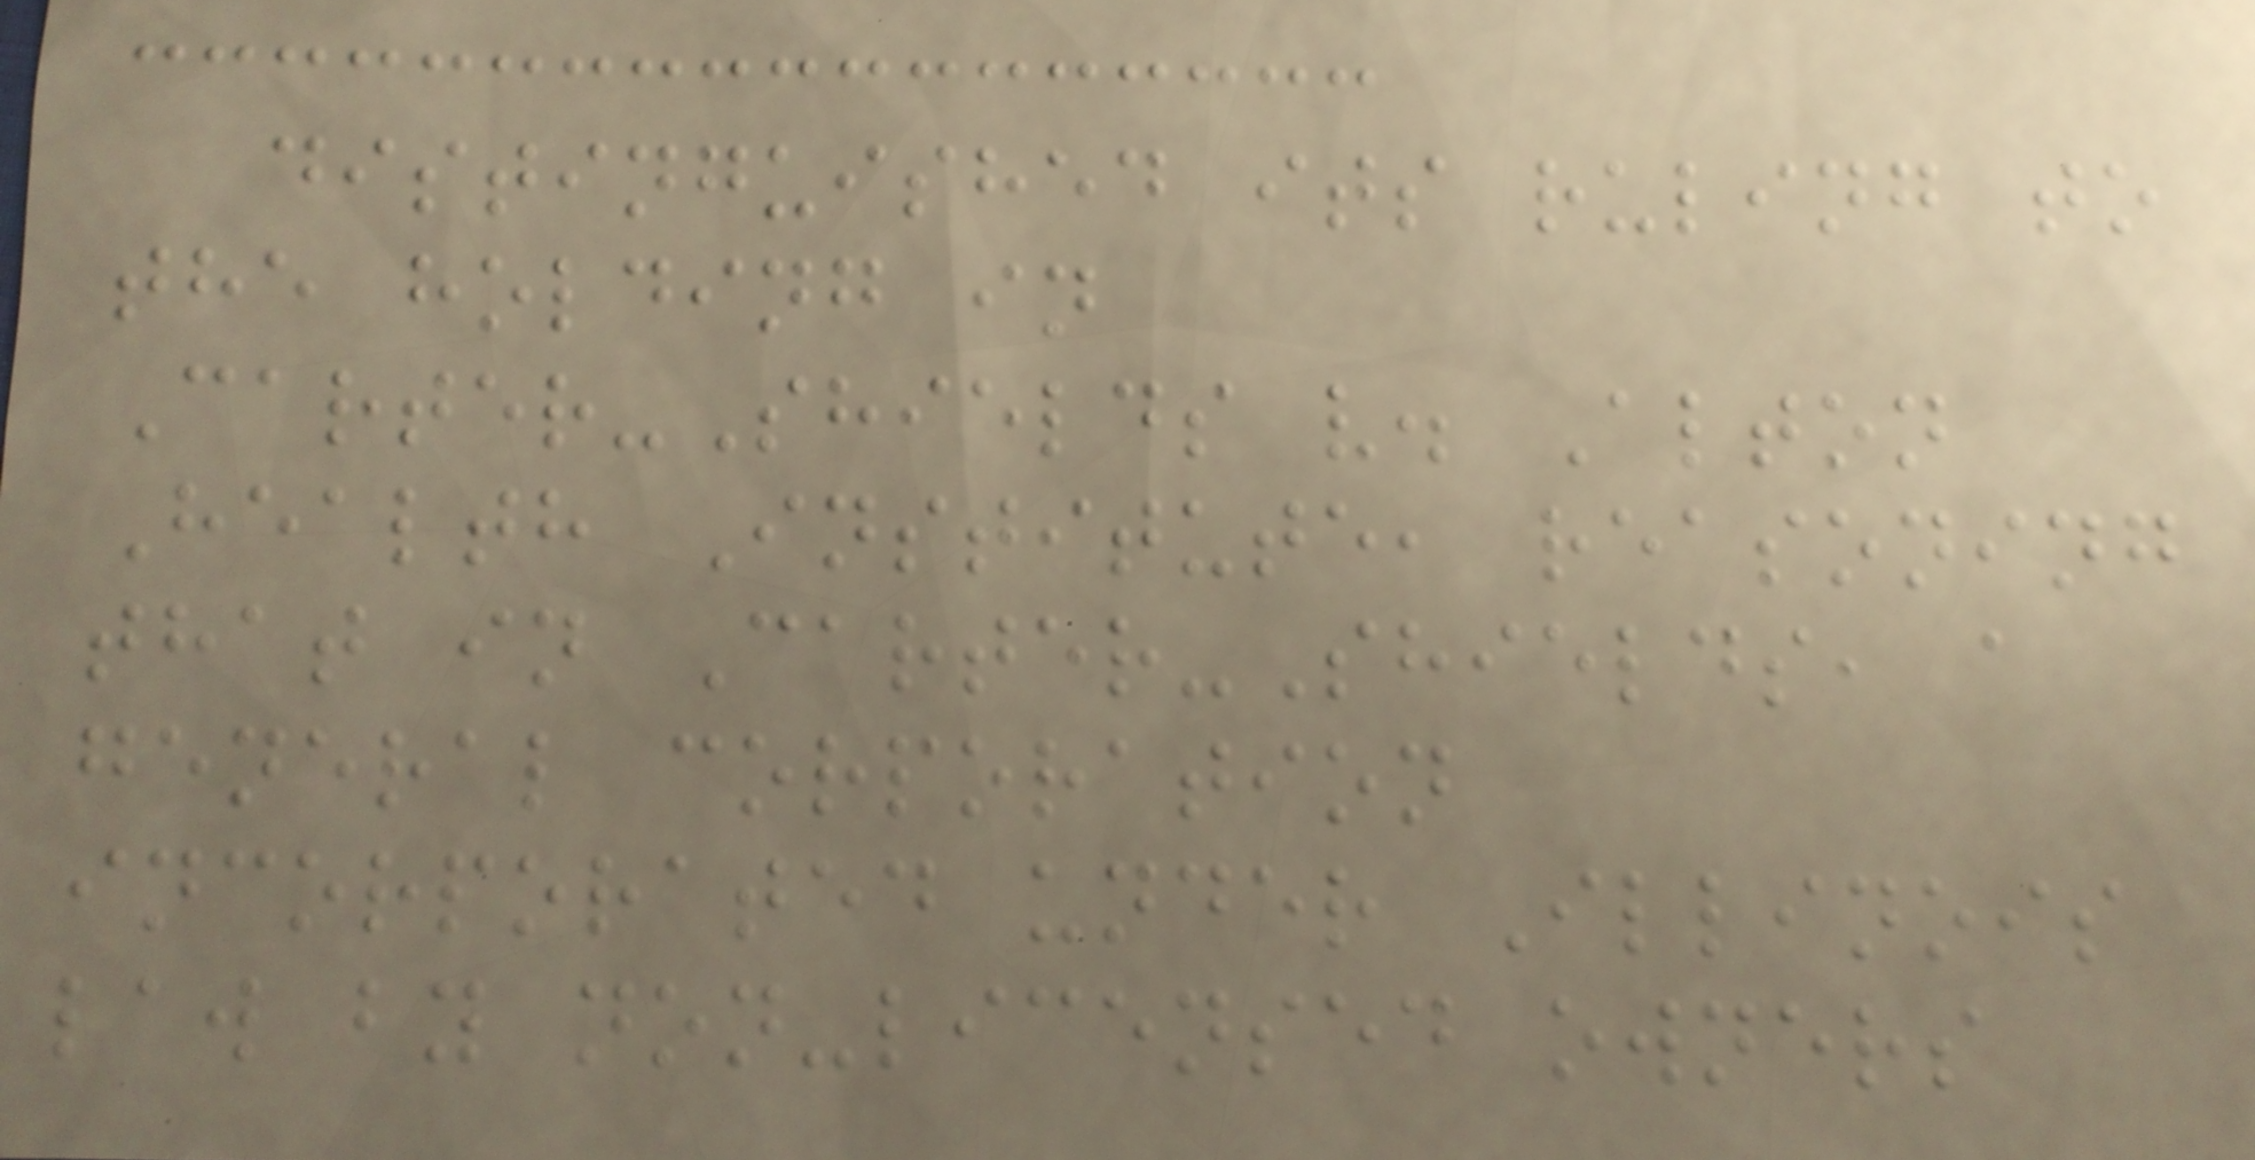distinguished its ruling to
the holding in
Carter-Shields v. Alton
Health Institute, reasoning
that in Carter-Shields, a
general corporation
incorporated under Illinois
law by non-licensed owners
